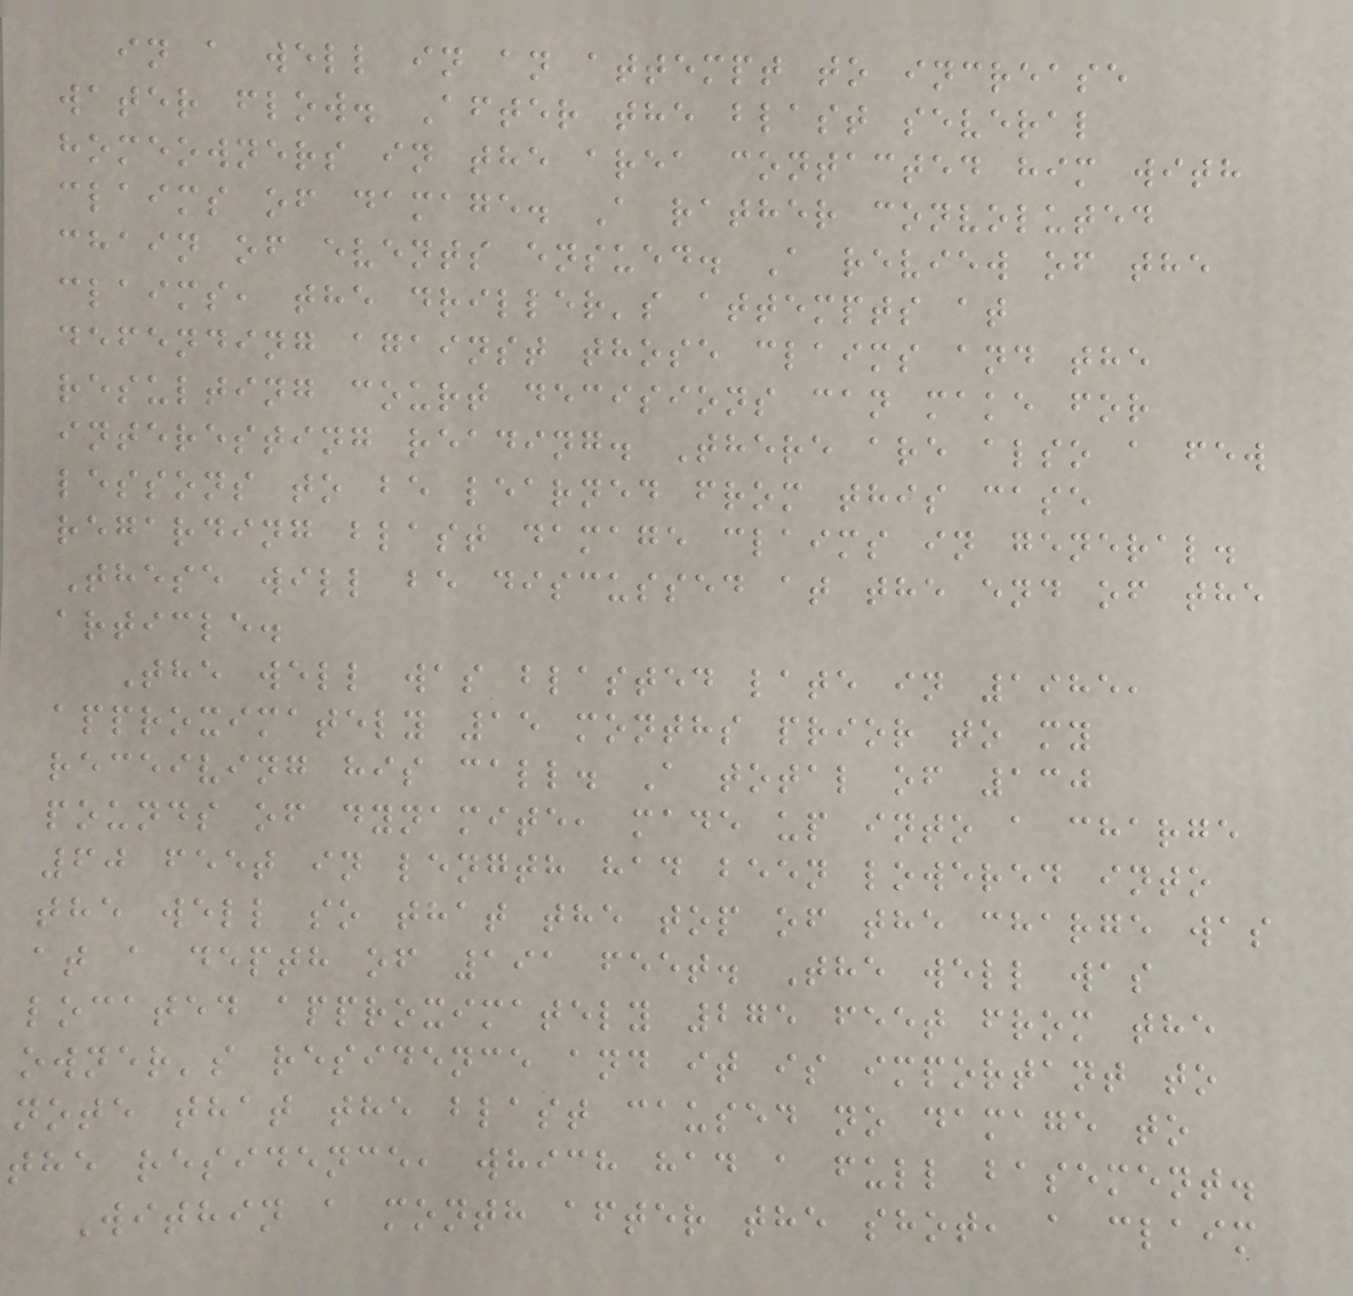in a well in an attempt to increase
water flow. After the blast several
homeowners in the area contacted him with
claims of damage. A rather convoluted
chain of events ensued. A review of the
claims, the driller's attempts at
defending against those claims and the
resulting court decisions can make for
interesting reading. There are also a few
lessons to be learned from this case
regarding blast damage claims in general.
These will be discussed at the end of the
article.
The well was blasted late in 1985,
approximately 15 months prior to my
receiving his call. A total of 130
pounds of dynamite, made up into a charge
60 feet in length had been lowered into
the well so that the top of the charge was
at a depth of 191 feet. The well was
located approximately 275 feet from the
owner's residence and it is important to
note that the blast caused no damage to
the residence, which had a full basement.
Within a month after the shot, a claim
